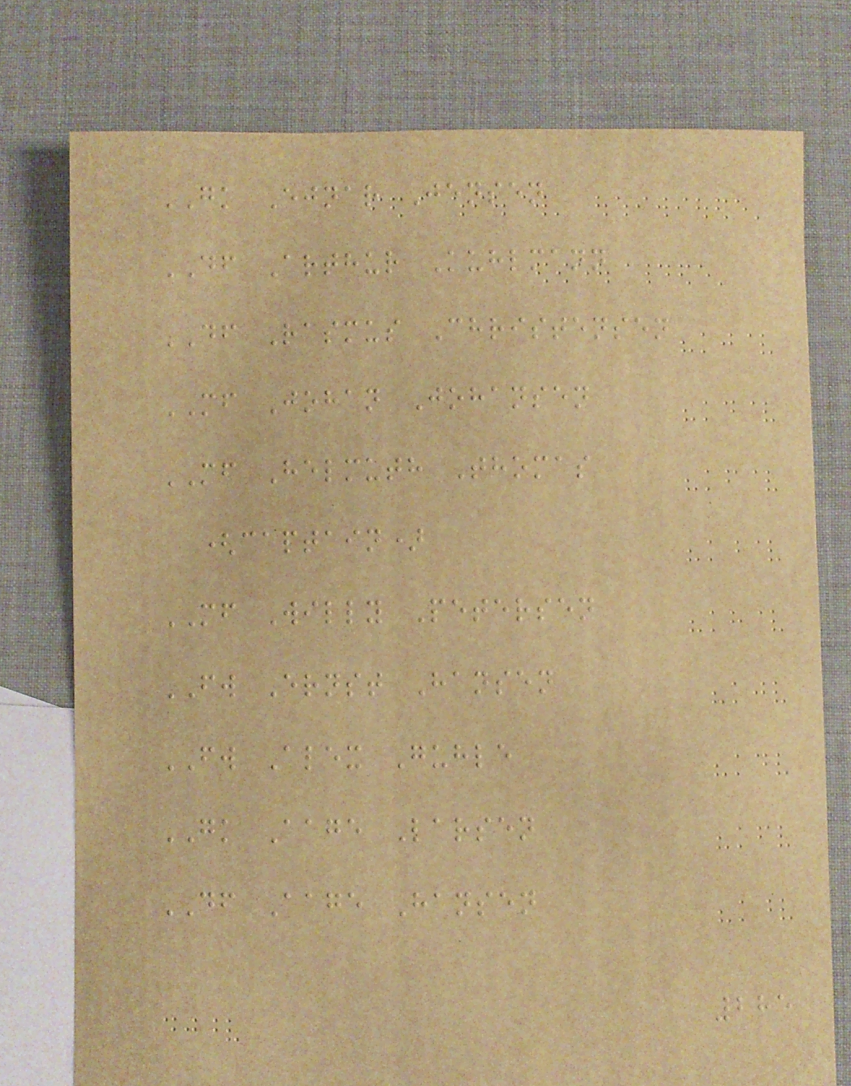GK Ejnar Jensen
DF Arthur Kuhlmann
DF Rasmus Christensen
MF Johan Johansen
MF Helmuth Thomas
(captain)
MF Willy Petersen
FW Ernst Hansen
FW Alex Guhle
GK Aage Larsen
DF Aage Hansen
285
